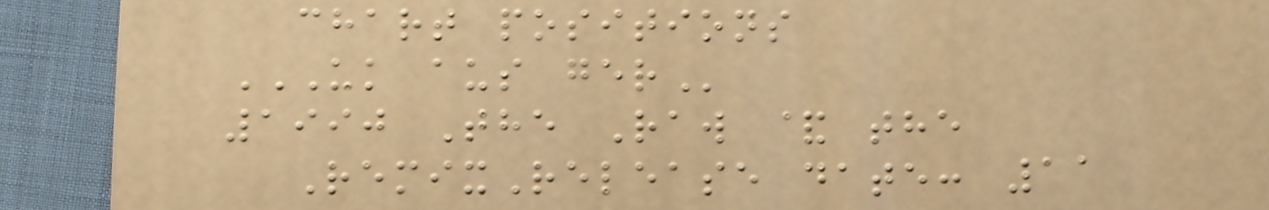chart positions
UK AUS GER
1990 The Raw & the
RemixRelease date: 11
